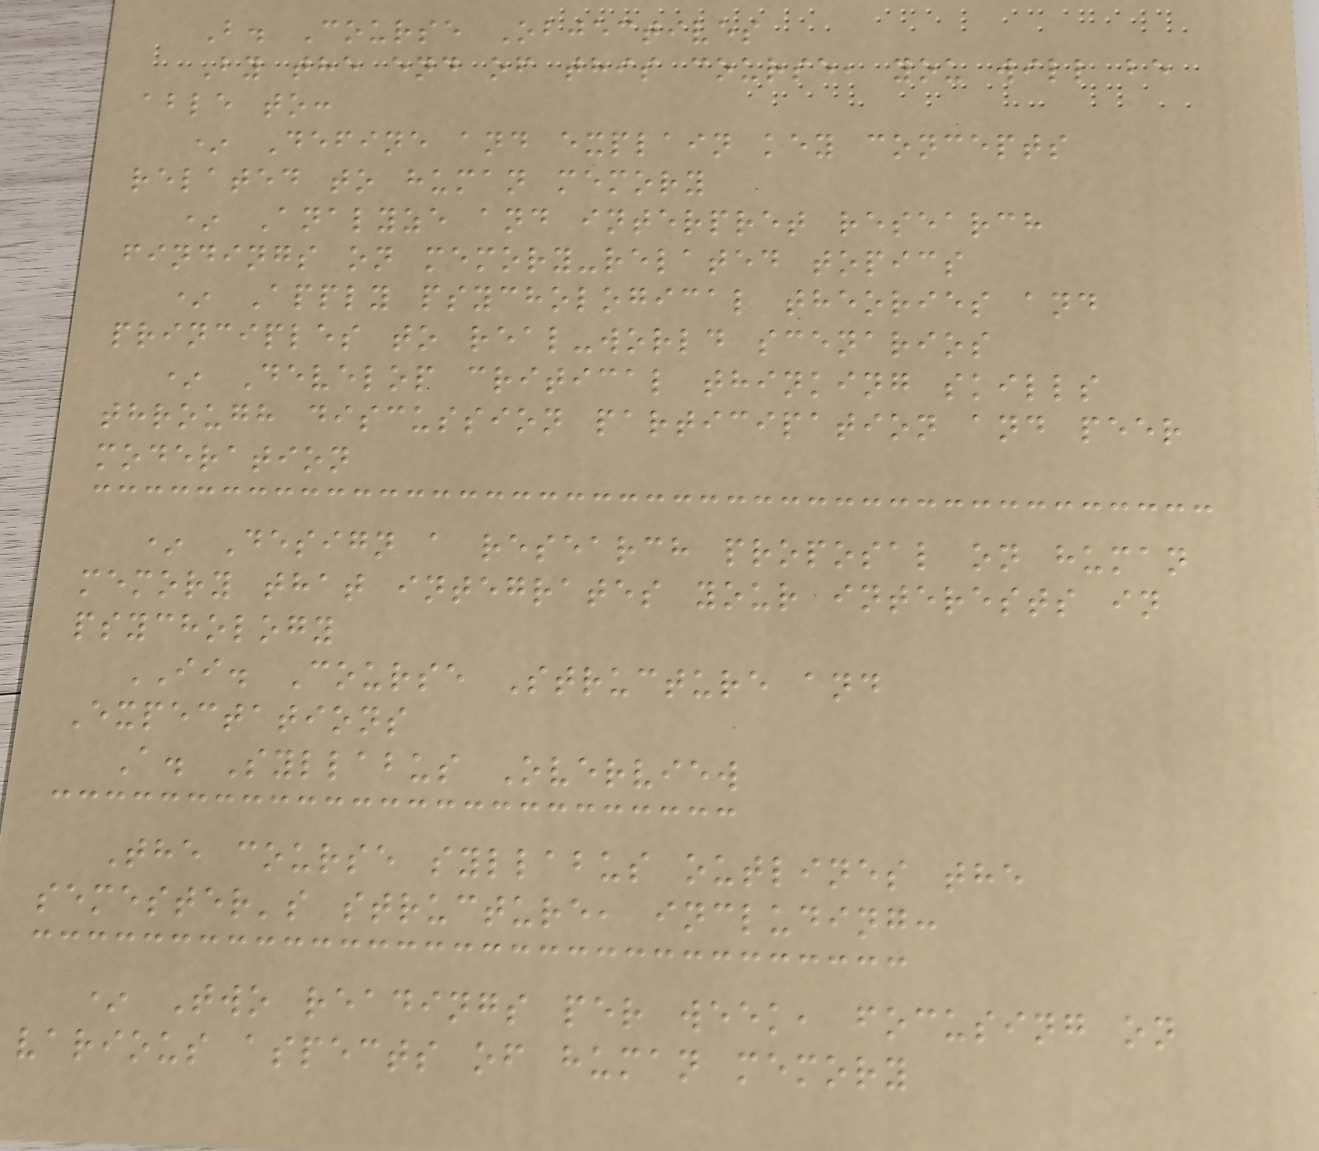B. Course Objectives
By the end of this course, you will be
able to:
* Define and explain key concepts
related to human memory
* Analyze and interpret research
findings on memory-related topics
* Apply psychological theories and
principles to real-world scenarios
* Develop critical thinking skills
through discussion participation and peer
moderation
* Design a research proposal on human
memory that integrates your interests in
psychology
II. Course Structure and
Expectations
A. Syllabus Overview
The course syllabus outlines the
semester's structure, including:
* Two readings per week, focusing on
various aspects of human memory
